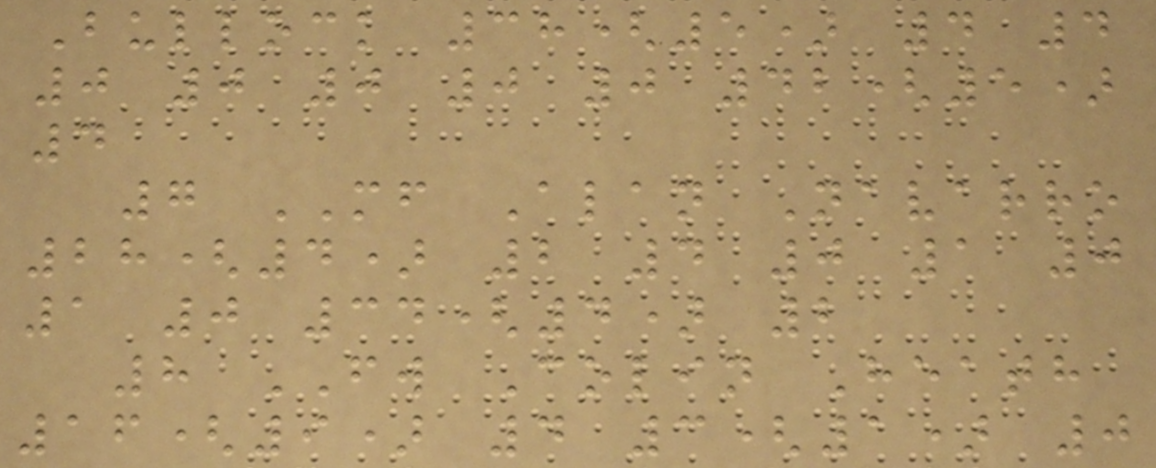Bullock 38(5) 4 4
0 0 0 0 0 42(5)
4
7 MF Alan Navarro
28(4) 2 4 0 1 0
1 0 34(4) 2
8 FW Colin Heath
16(9) 4 3(1) 0
